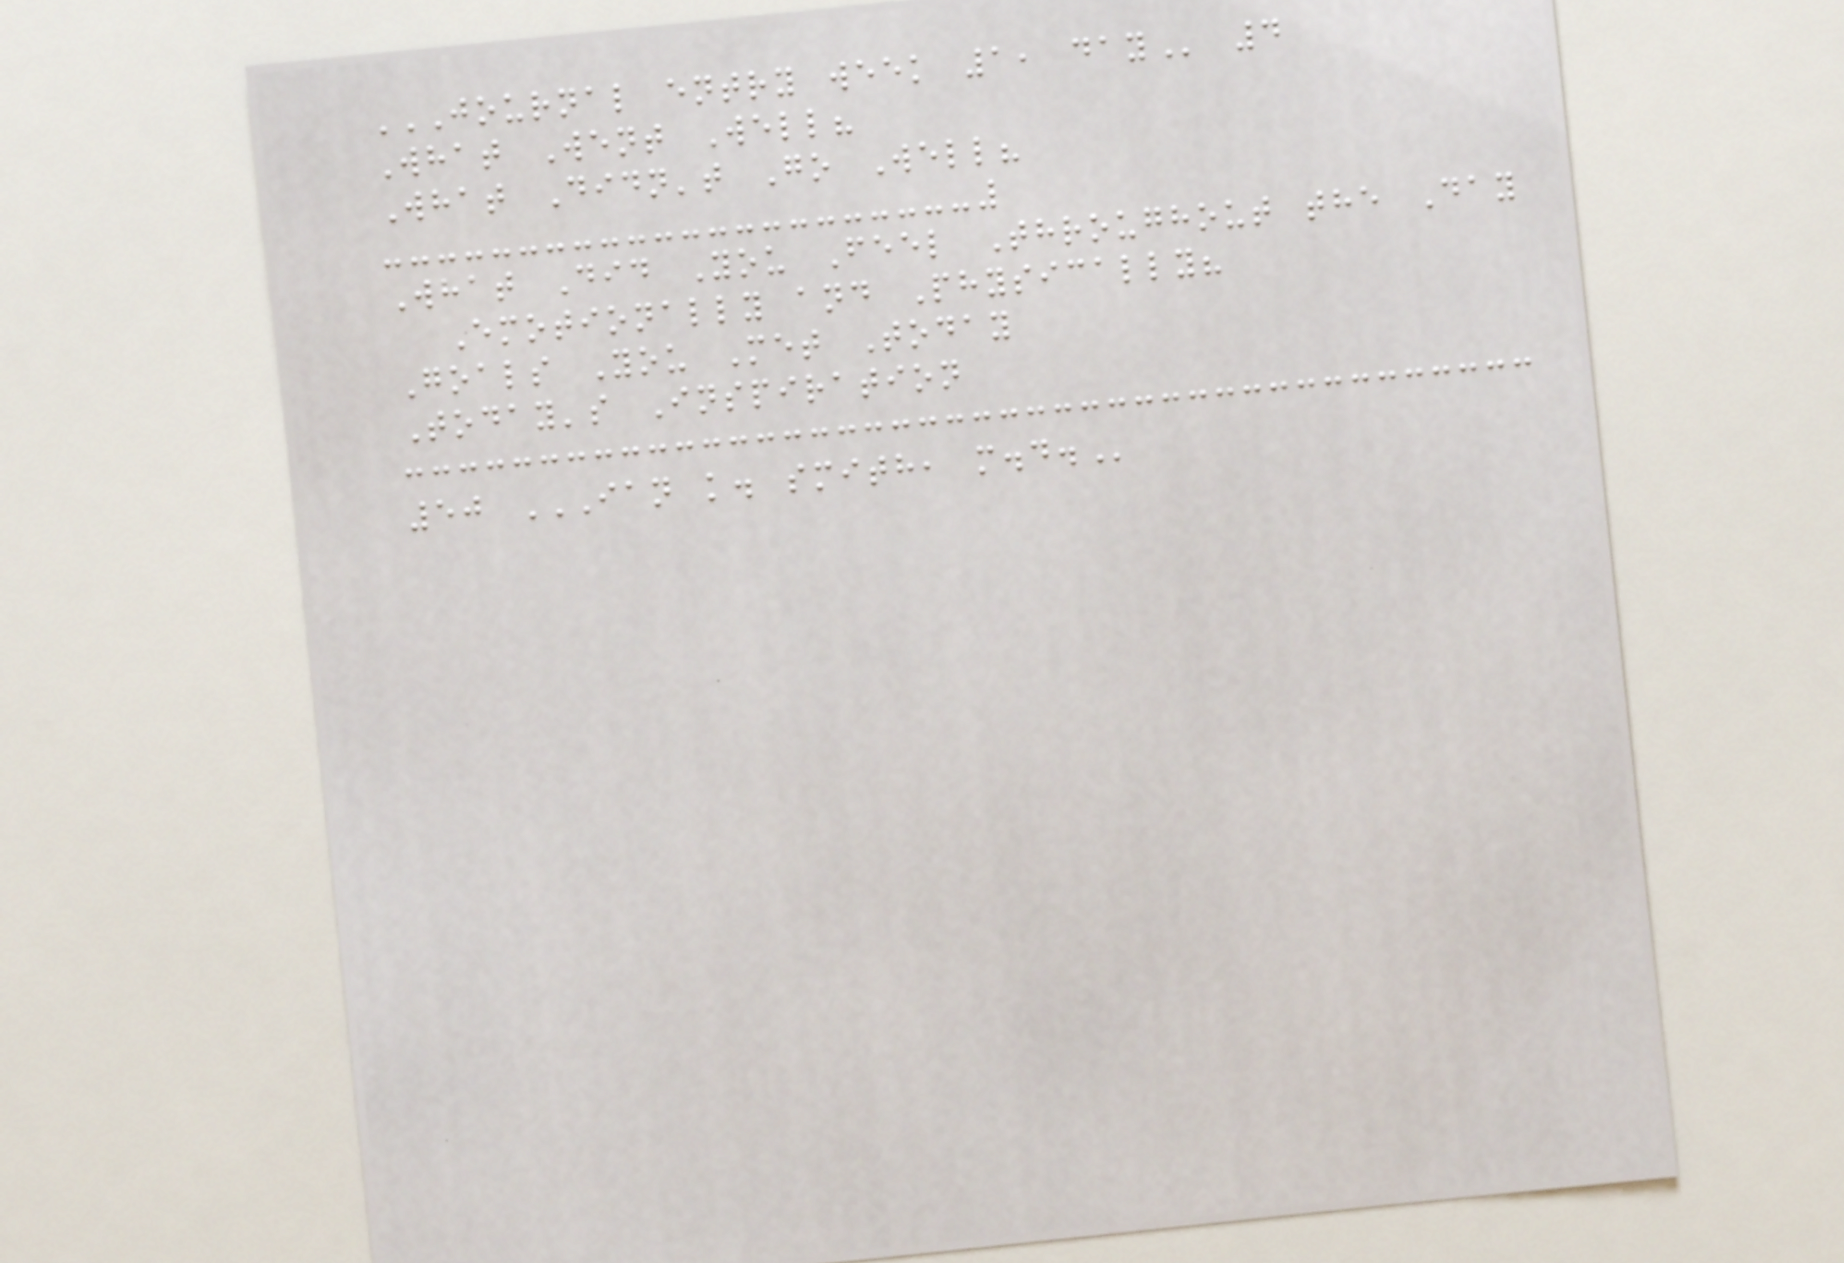JOURNAL ENTRY WEEK 1, DAY 4
What Went Well?
What Didn't Go Well?
What Did You Feel Throughout the Day
Emotionally and Physically?
Goals You Met Today
Today's Inspiration
50 IAN K. SMITH, M.D.
